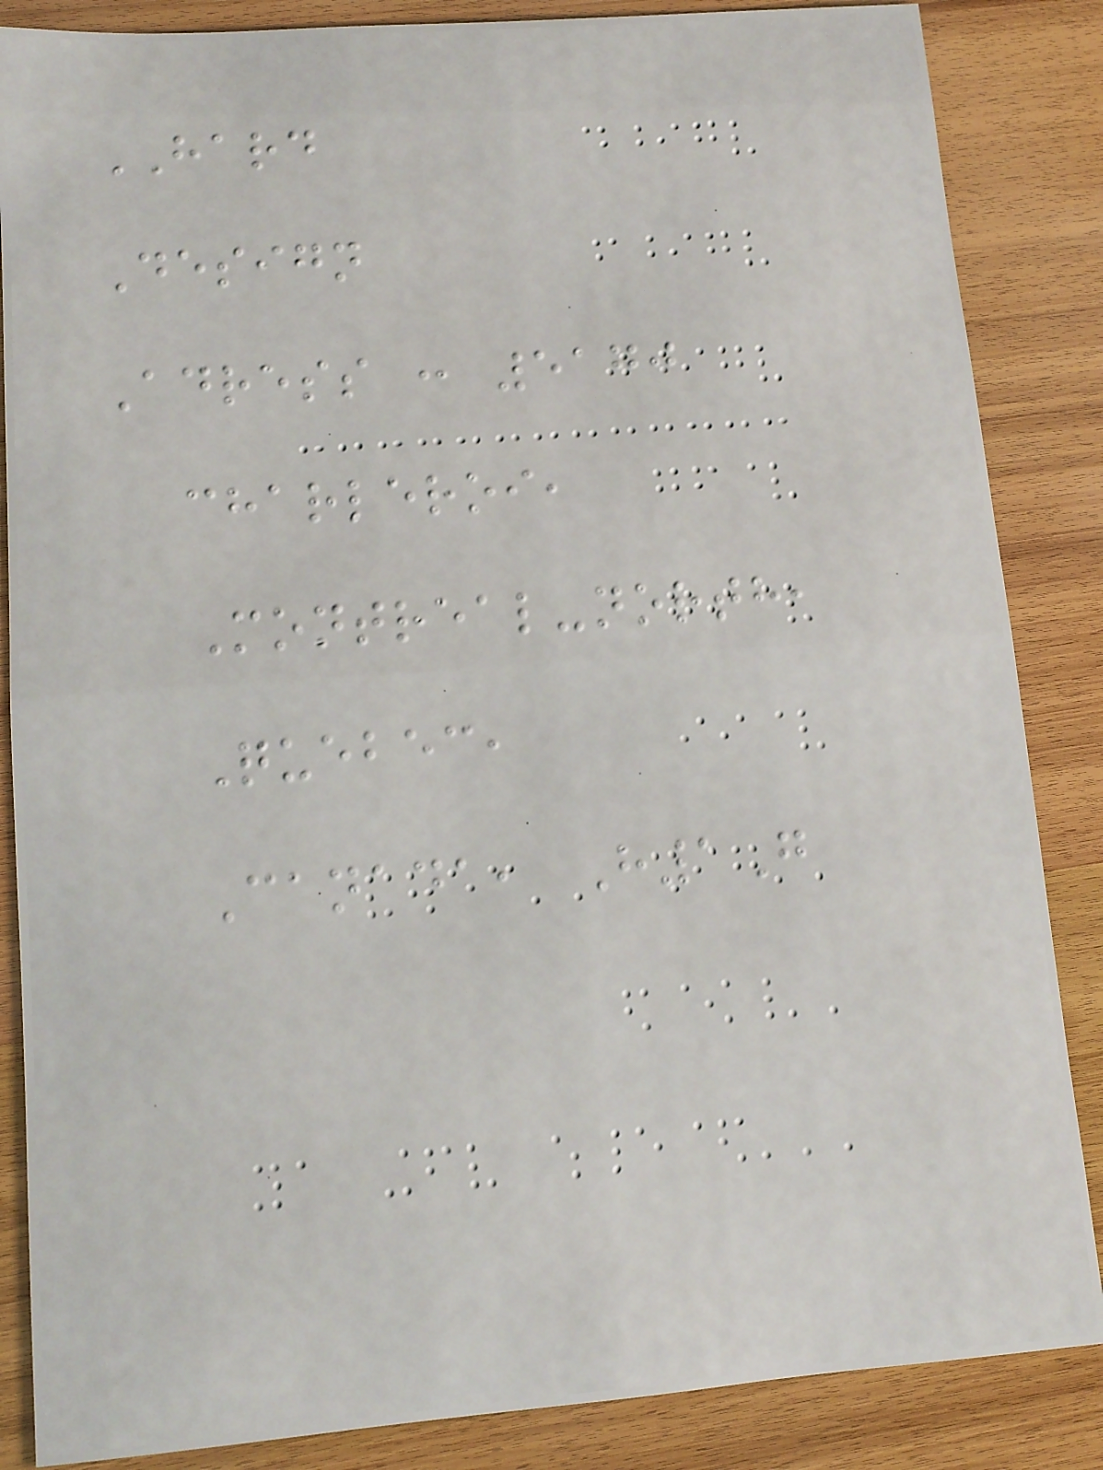HARD
Design
Adress : 5170
charleroi,
Montreal-north,
Quebec,
Canada, H1G
